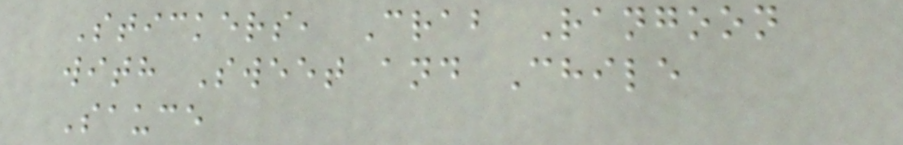Stickers, Crab Rangoon
with Sweet and Chile
Sauce
